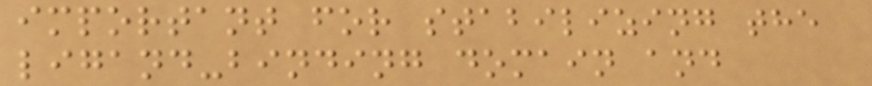important for stabilizing the
ligand-binding domain and
